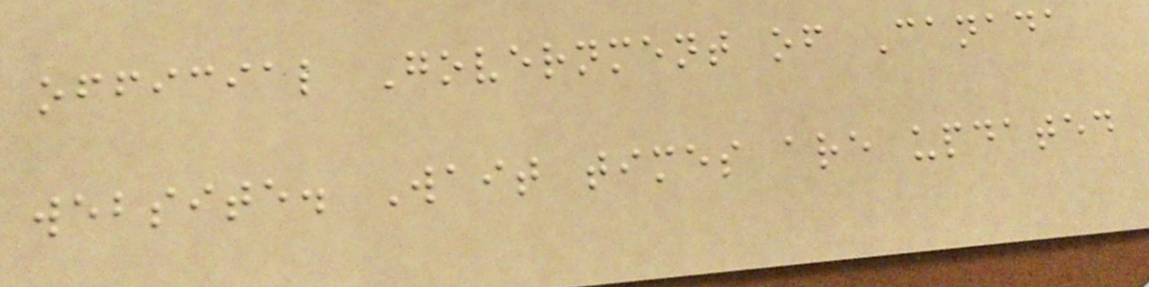official Government of Canada
website. Wait times are updated
